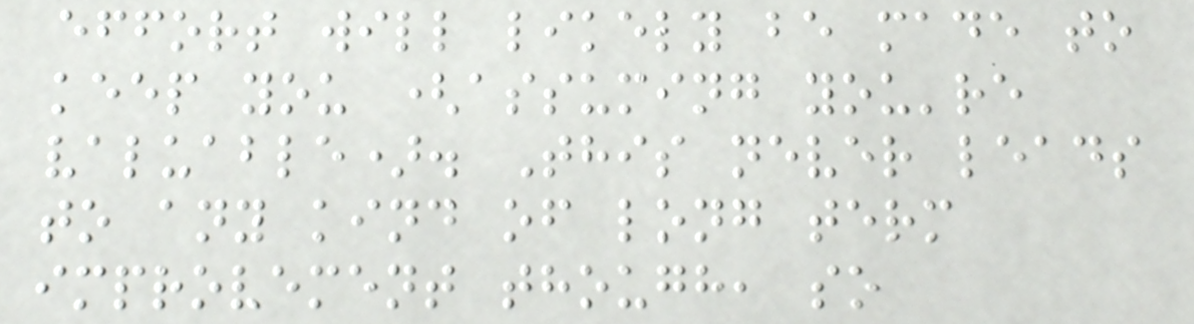effort will likely be made to
keep you (assuming you're
valuable). This never leads
to any kind of long term
improvement though, so
